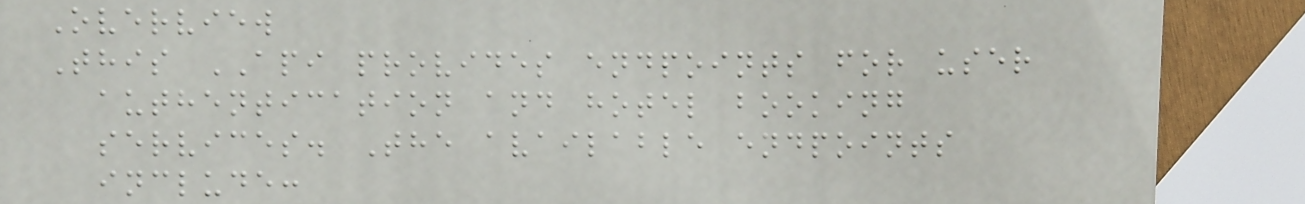Overview
This API provides endpoints for user
authentication and hotel booking
services. The available endpoints
include:
